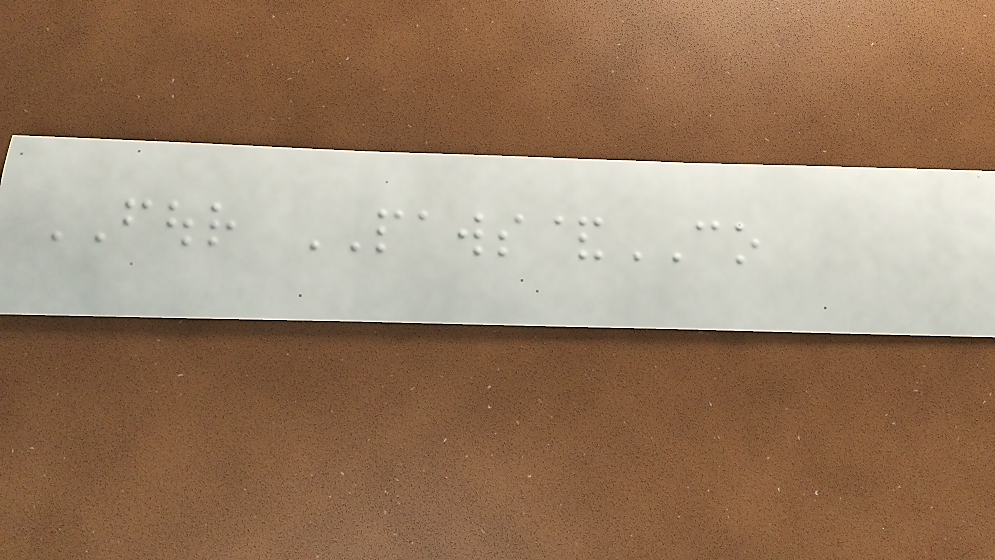FOUR PAWS&CO
